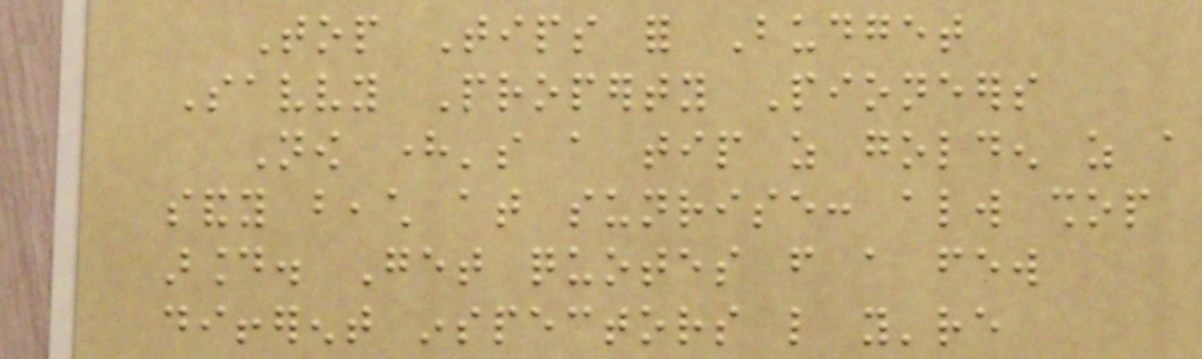Top Tips for Budget
Savvy Property Pioneers
Now here's a tip as golden as a
sandy beach at sunrise: always shop
around. Get quotes from a few
different inspectors like you're
